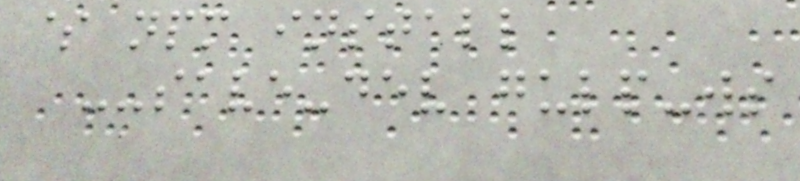$ npm install
--save-dev gulp-ws
